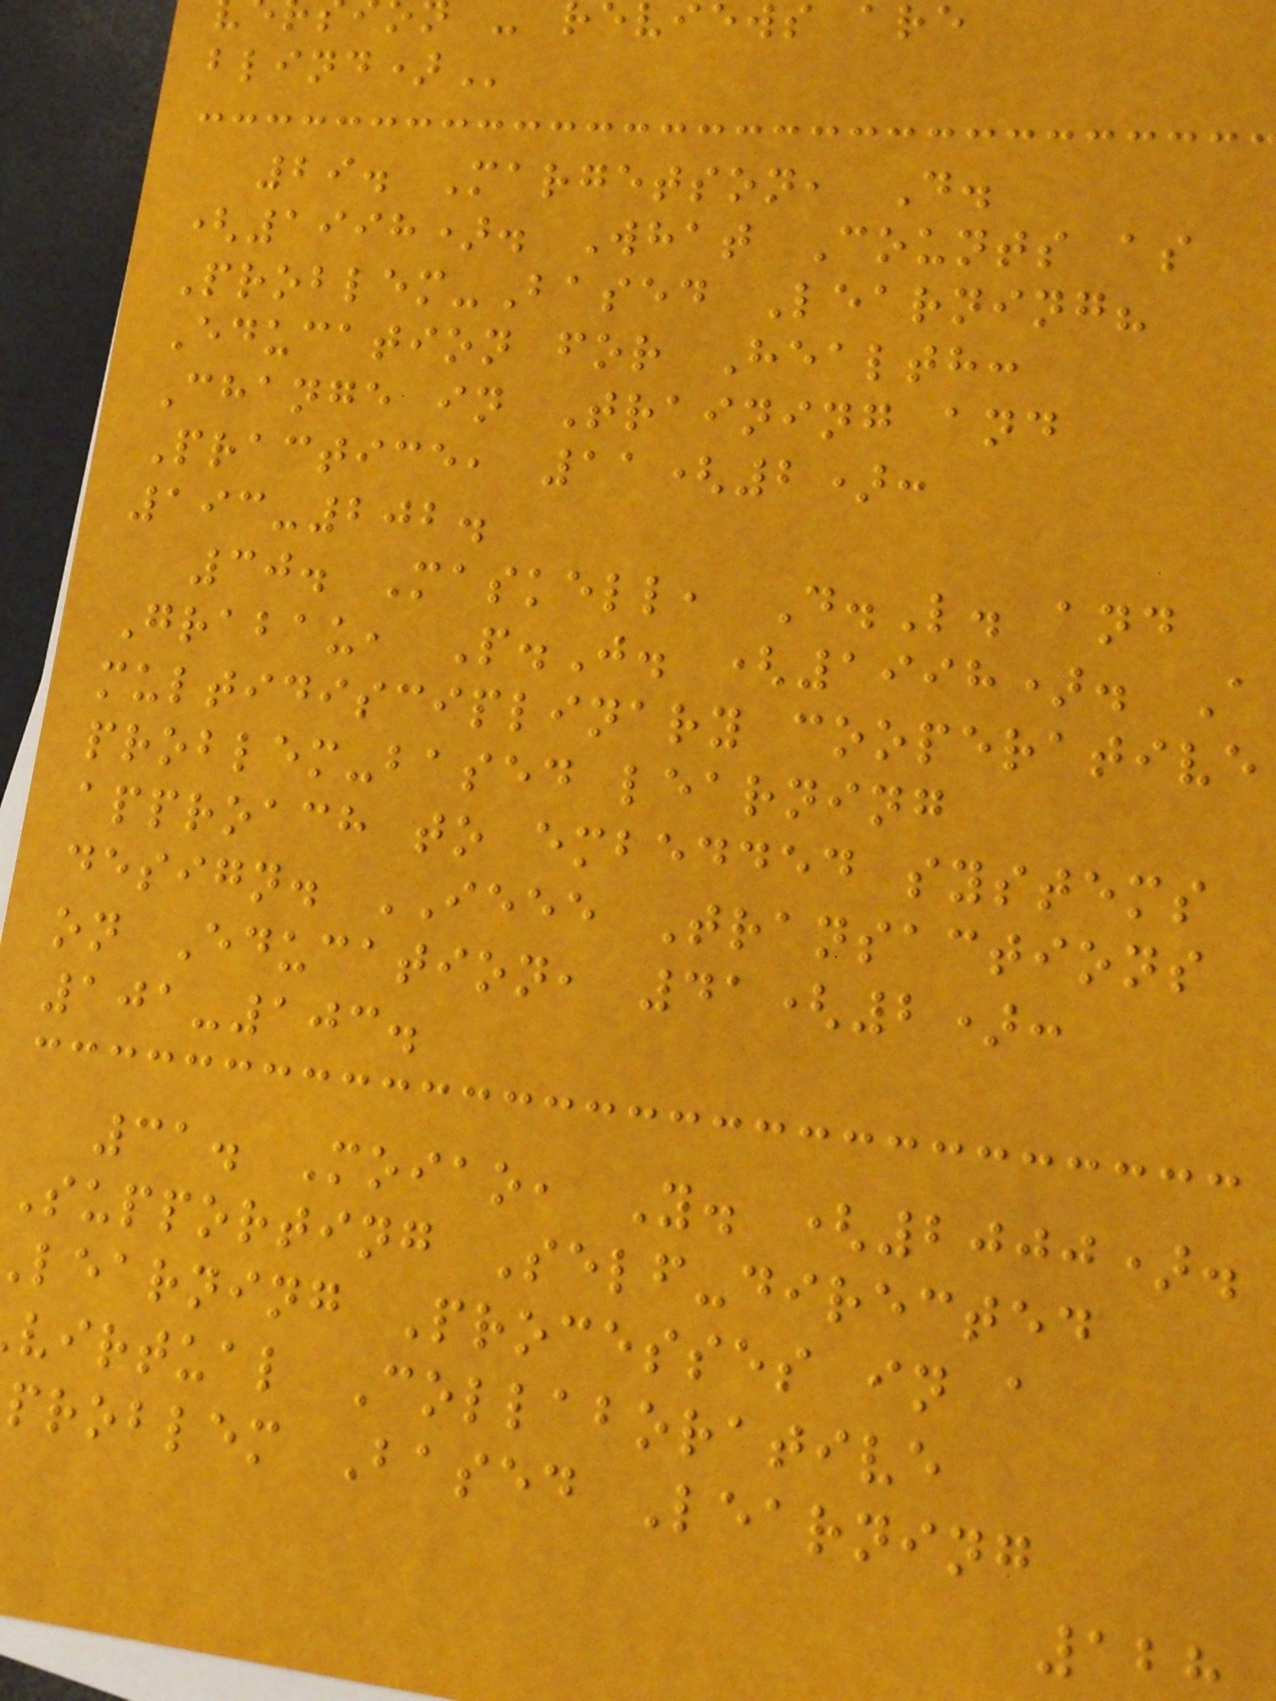reviews are
29. Margetson, D.
(1998). What Counts as
Problem-Based Learning?
Education for Health:
Change in Training and
Practice, 11(2):
193-202.
30. Maskell, D.L. and
Grabau, P.J. (1998). A
multidisciplinary cooperative
problem-based learning
approach to embedded systems
design. IEEE Transactions
on Education, 41(2):
101-103.
31. Moiao, Y. (2000).
Supporting Self-directed
learning Processes in a
virtual Collaborative
problem Based Learning
